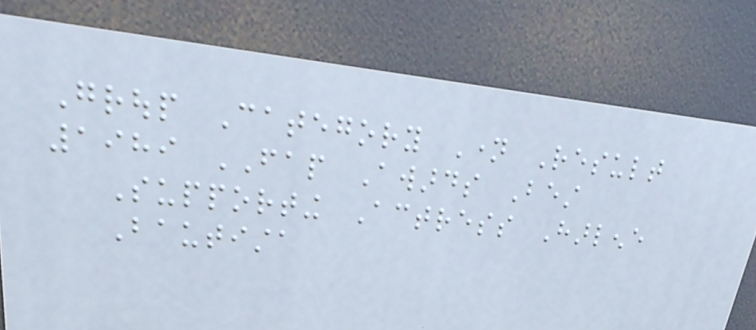Group Category Name Result
1989 FAP Awards Best
Supporting Actress Harlene
Bautista
